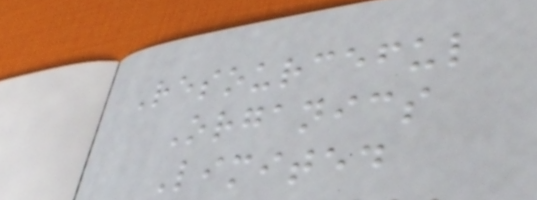Resourceful
Organics
Limited
